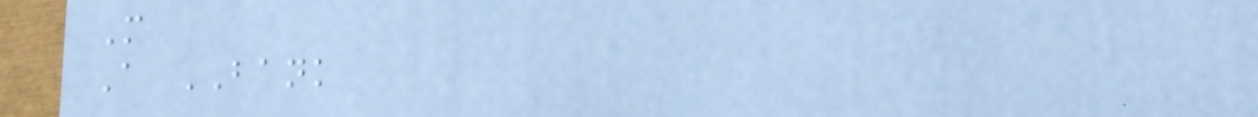M
A BANK
